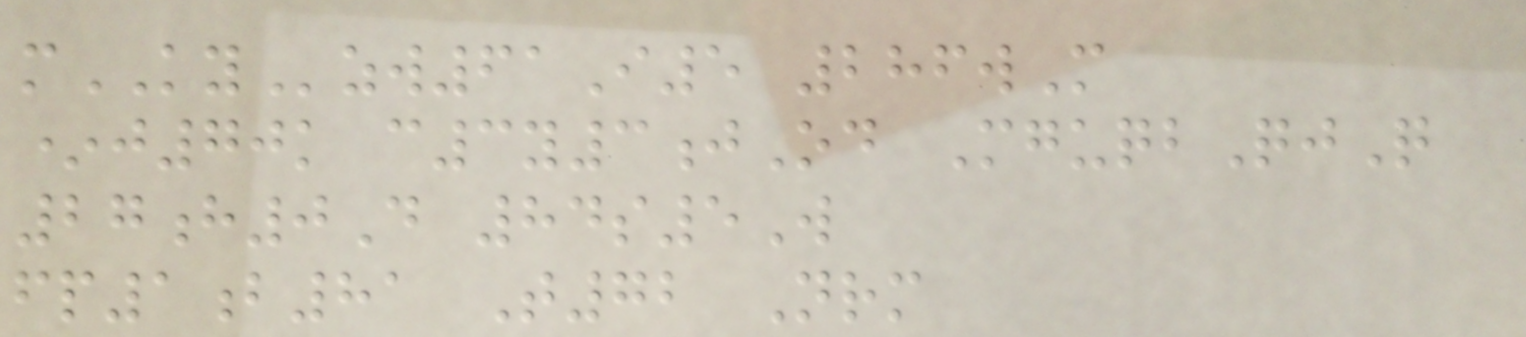mKYzw61I5 286wM
*j70k c3y3jOd MguqbQjQ
27h0D 84s5W
fp1b81 T72 Nrm
